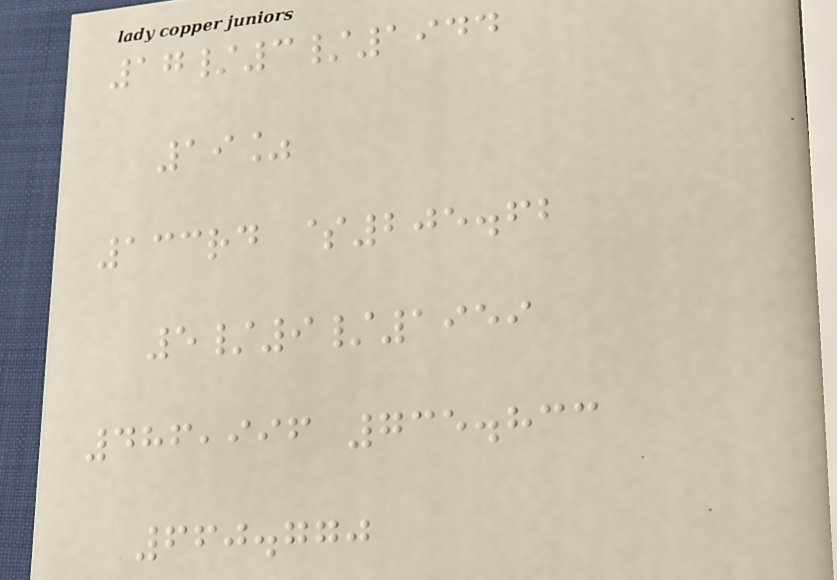17/3/1944
19%
133rd $205.62
5/9/1959
486,996 735.833
660.770
